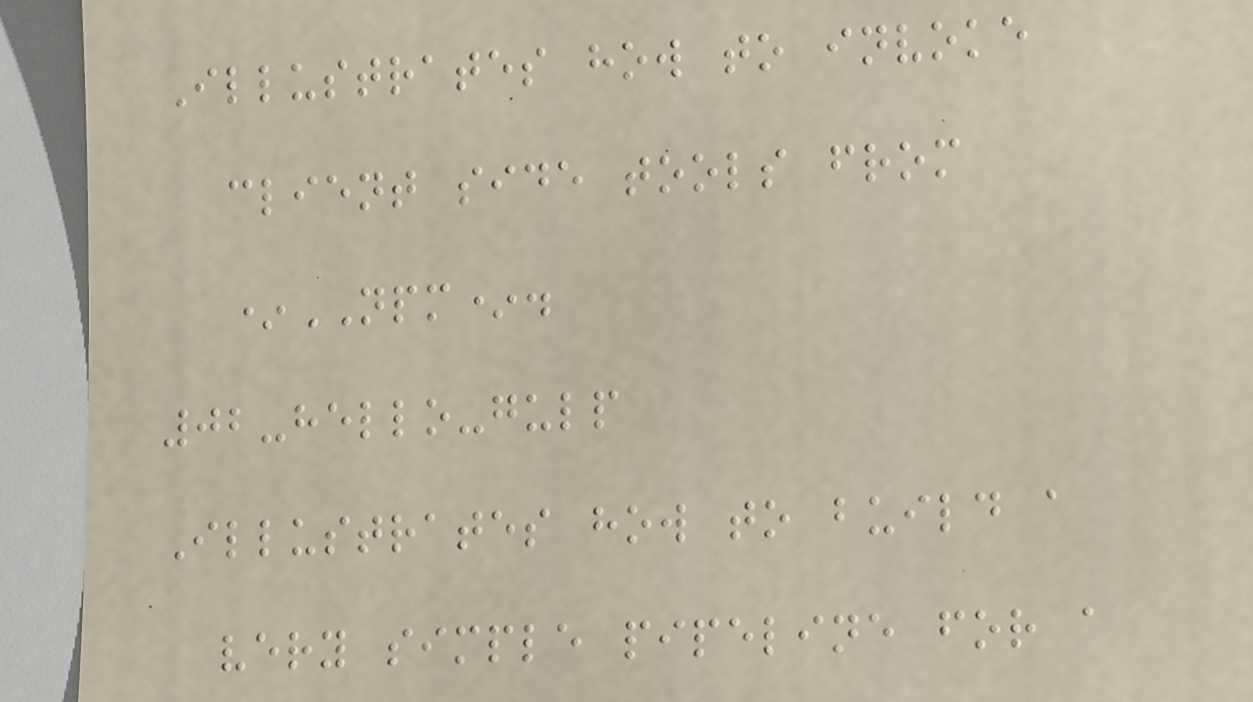Illustrates how to invoke
client side tools from
*NPM*.
02-hello-gulp
Illustrates how to build a
very simple pipeline for a
